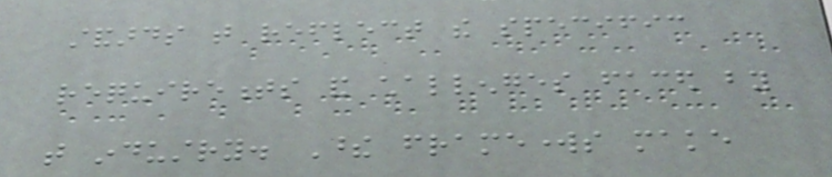standards that reflect the specific
requirements and challenges faced by
that industry. These frameworks make
